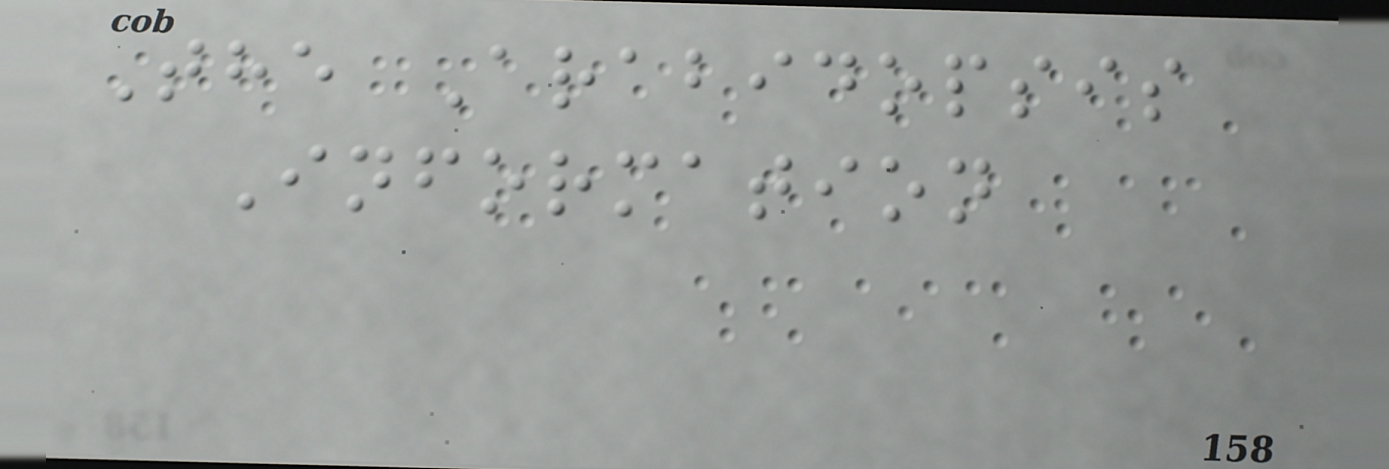The Arabidopsis
Information
